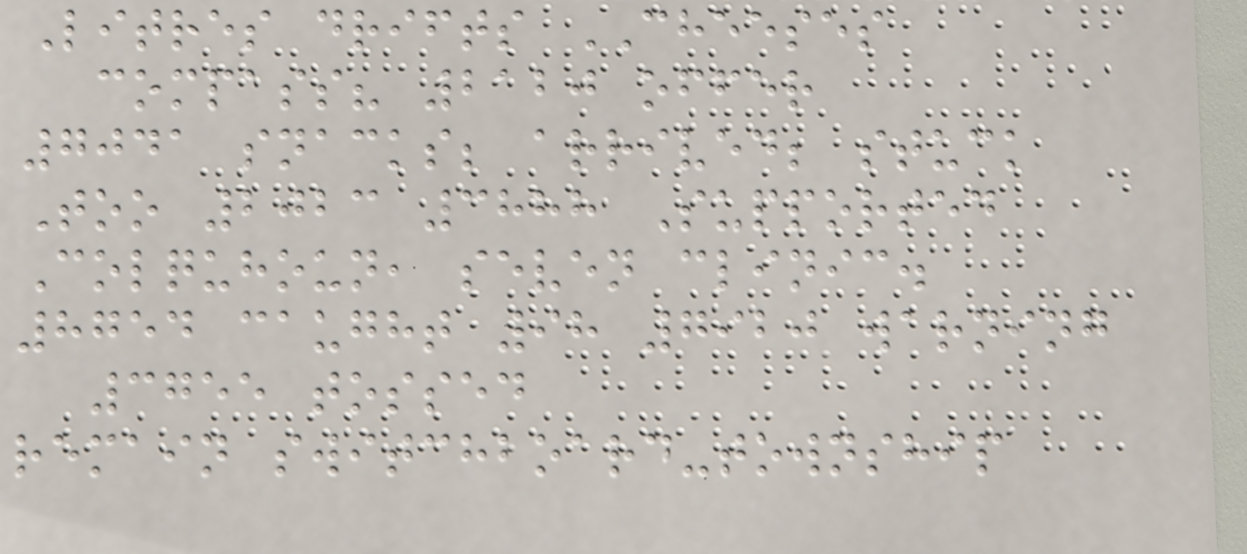Litres drifts CHEESES
compass? 2120 offer
7041 snacks; arrived; stuck
Too 2023 3888 Supported
Colquhoun, seven clinic.
8754 caught 98 7920 warning
3755 tossed
remain switchboard-township
